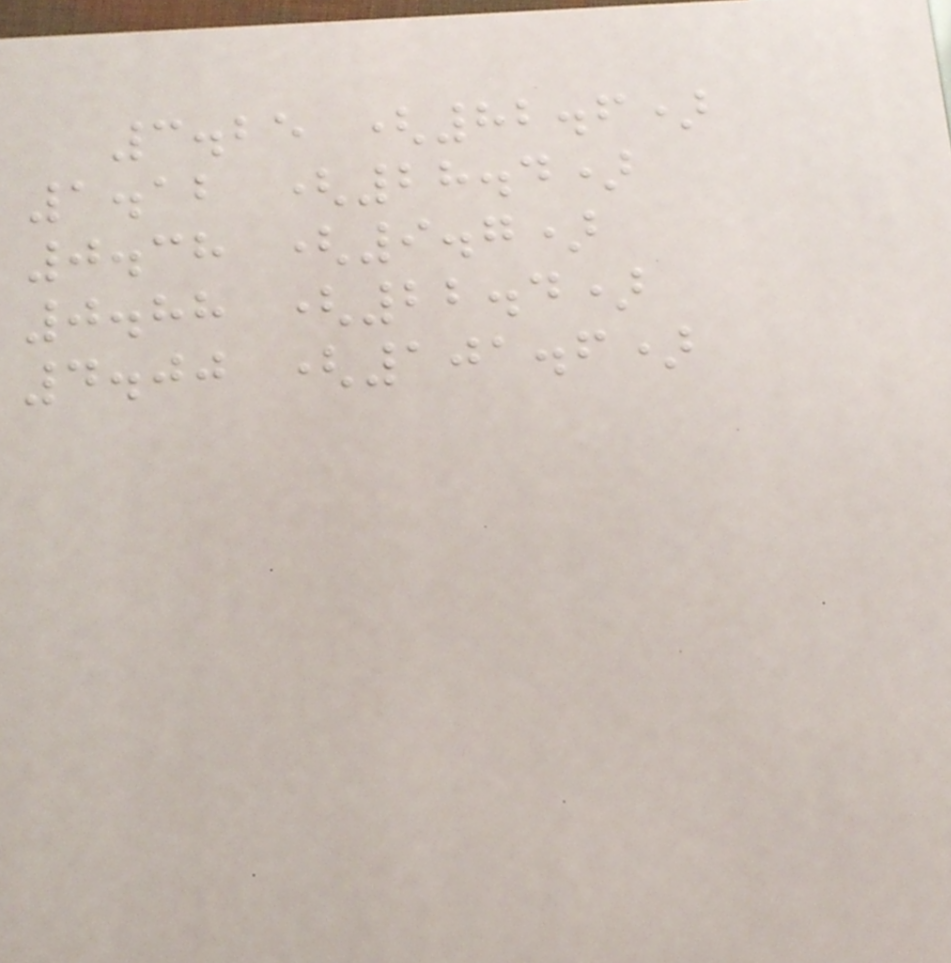3.25 (82.6)
1.12 (28.4)
0.38 (9.7)
0.88 (22.4)
4.00 (101.6)
